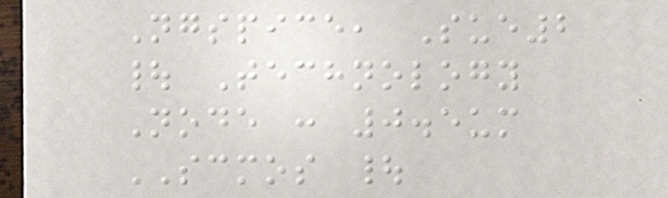Ngspice, Sue2
| Technology
Node : 0.5um
SCMOS |
